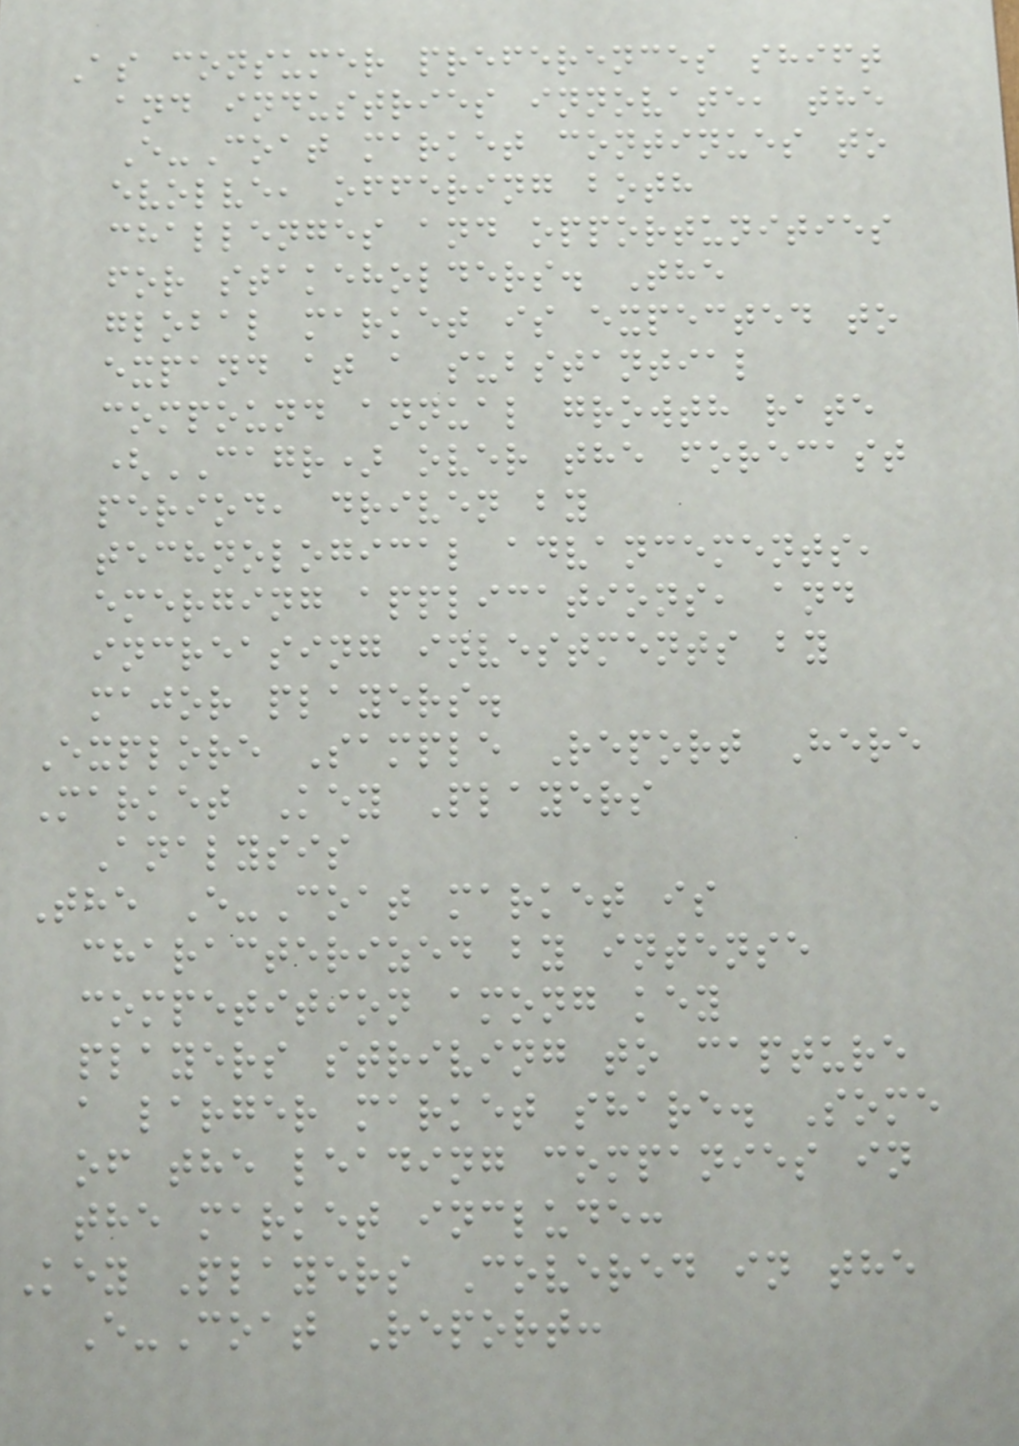As consumer preferences shift
and industries innovate, the
E-Coat market continues to
evolve, offering both
challenges and opportunities
for stakeholders. The
global market is expected to
expand at a substantial
compound annual growth rate
(CAGR) over the forecast
period, driven by
technological advancements,
emerging applications, and
increasing investments by
major players.
Explore Sample Report Here
Market Key Players
Analysis
The E-Coat market is
characterized by intense
competition among key
players striving to capture
a larger market share. Some
of the leading companies in
the market include:
Key Players Covered in the
E-Coat Report:
